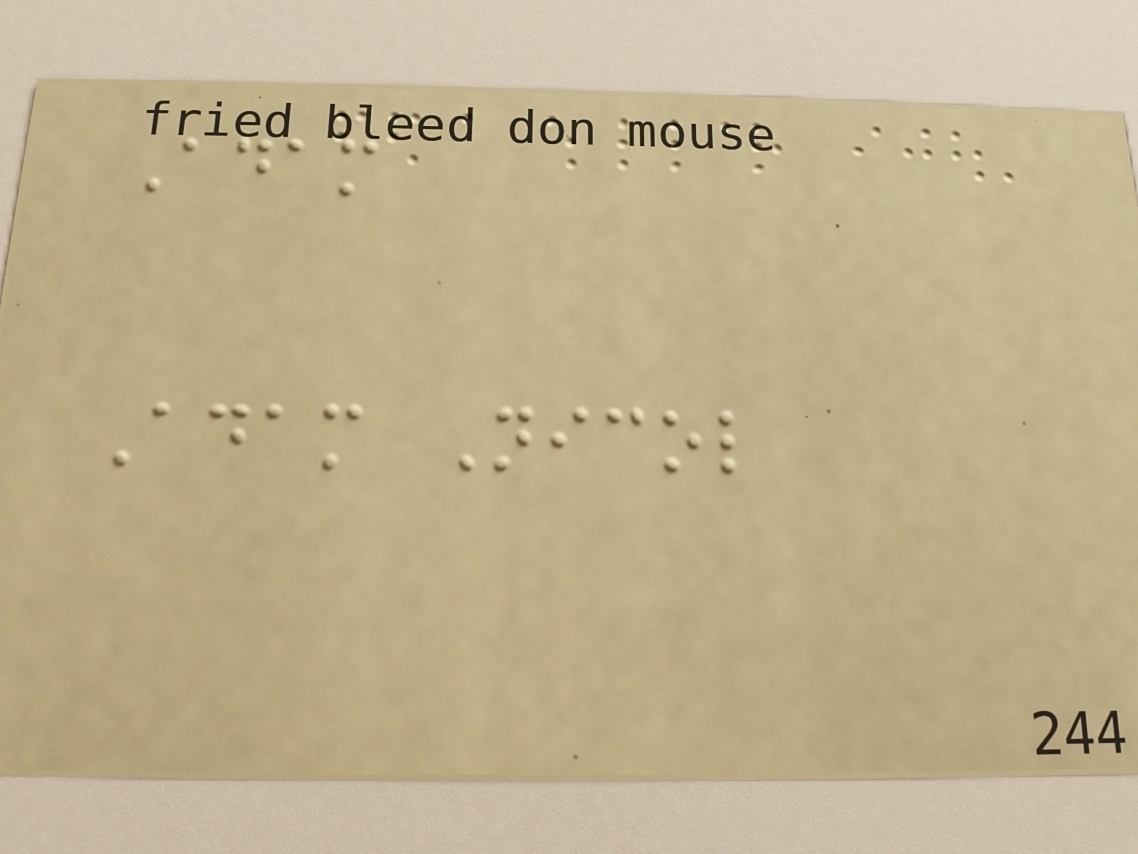Adam
Adam Nicol
